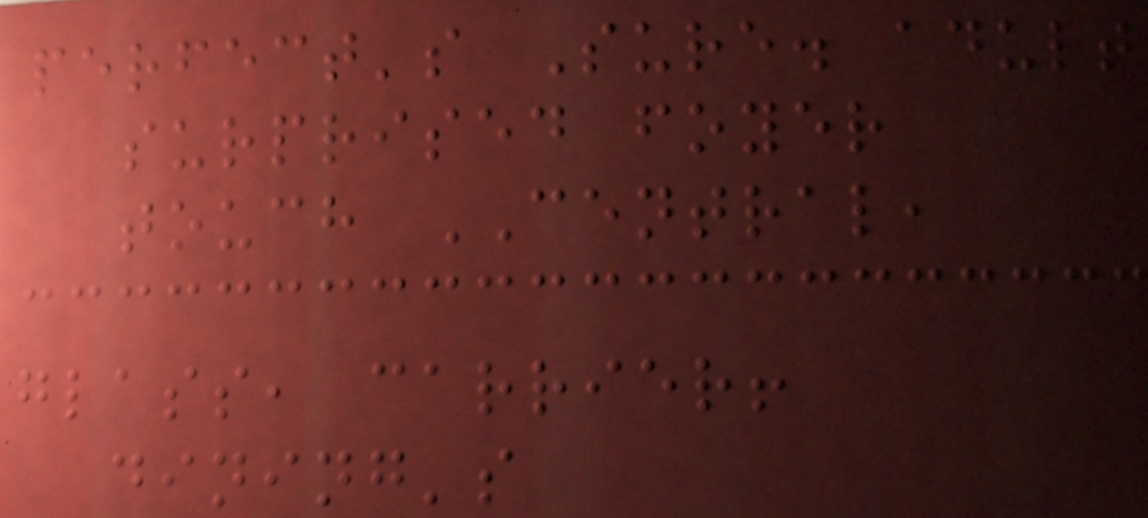perfect's Sure. adult
surprised foyer
touch CENTRAL,
glass, carrier!
dining's
